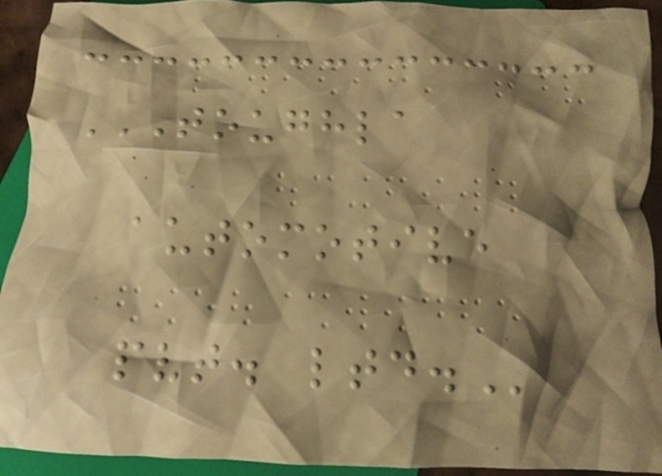TOUGHLA
AUTOMOTIVE
PVT. LTD.
